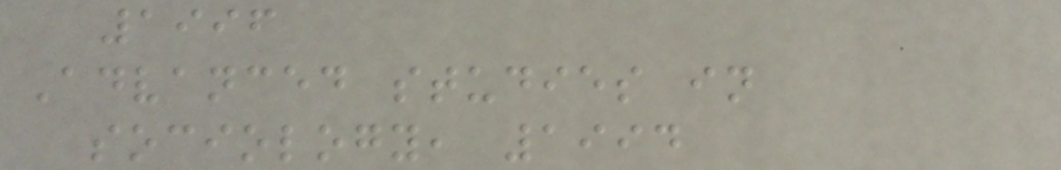1996
Advanced studies in
sociology, 1994
